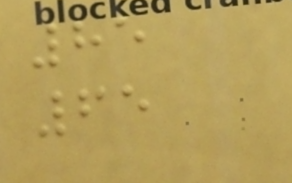85
65
